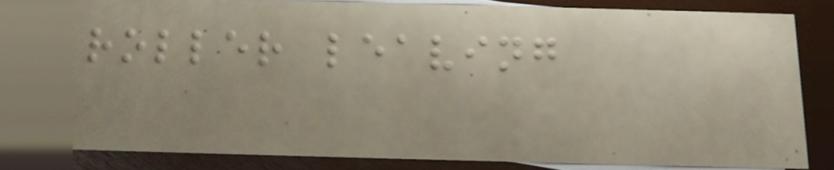roller leaving
